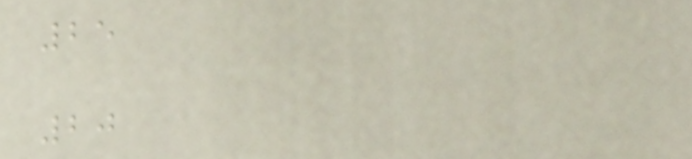25
20
